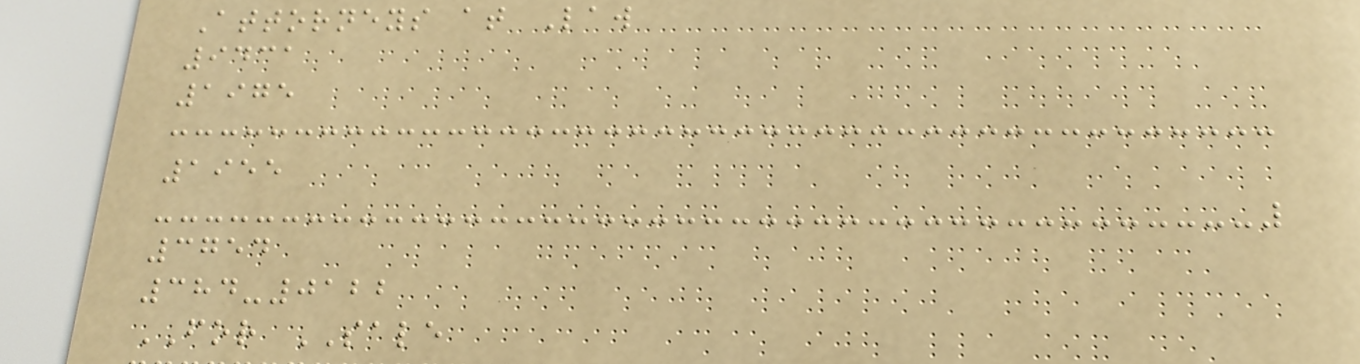Attorneys at Law
9431
1975
1955
3754
384-0122
FOR SALE
